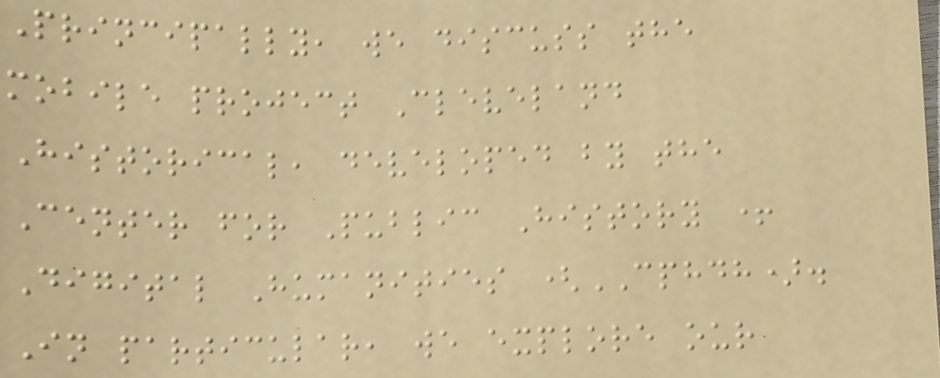Principally, we discuss the
mobile project Cleveland
Historical, developed by the
Center for Public History +
Digital Humanities (CPHDH).
In particular, we explore our
